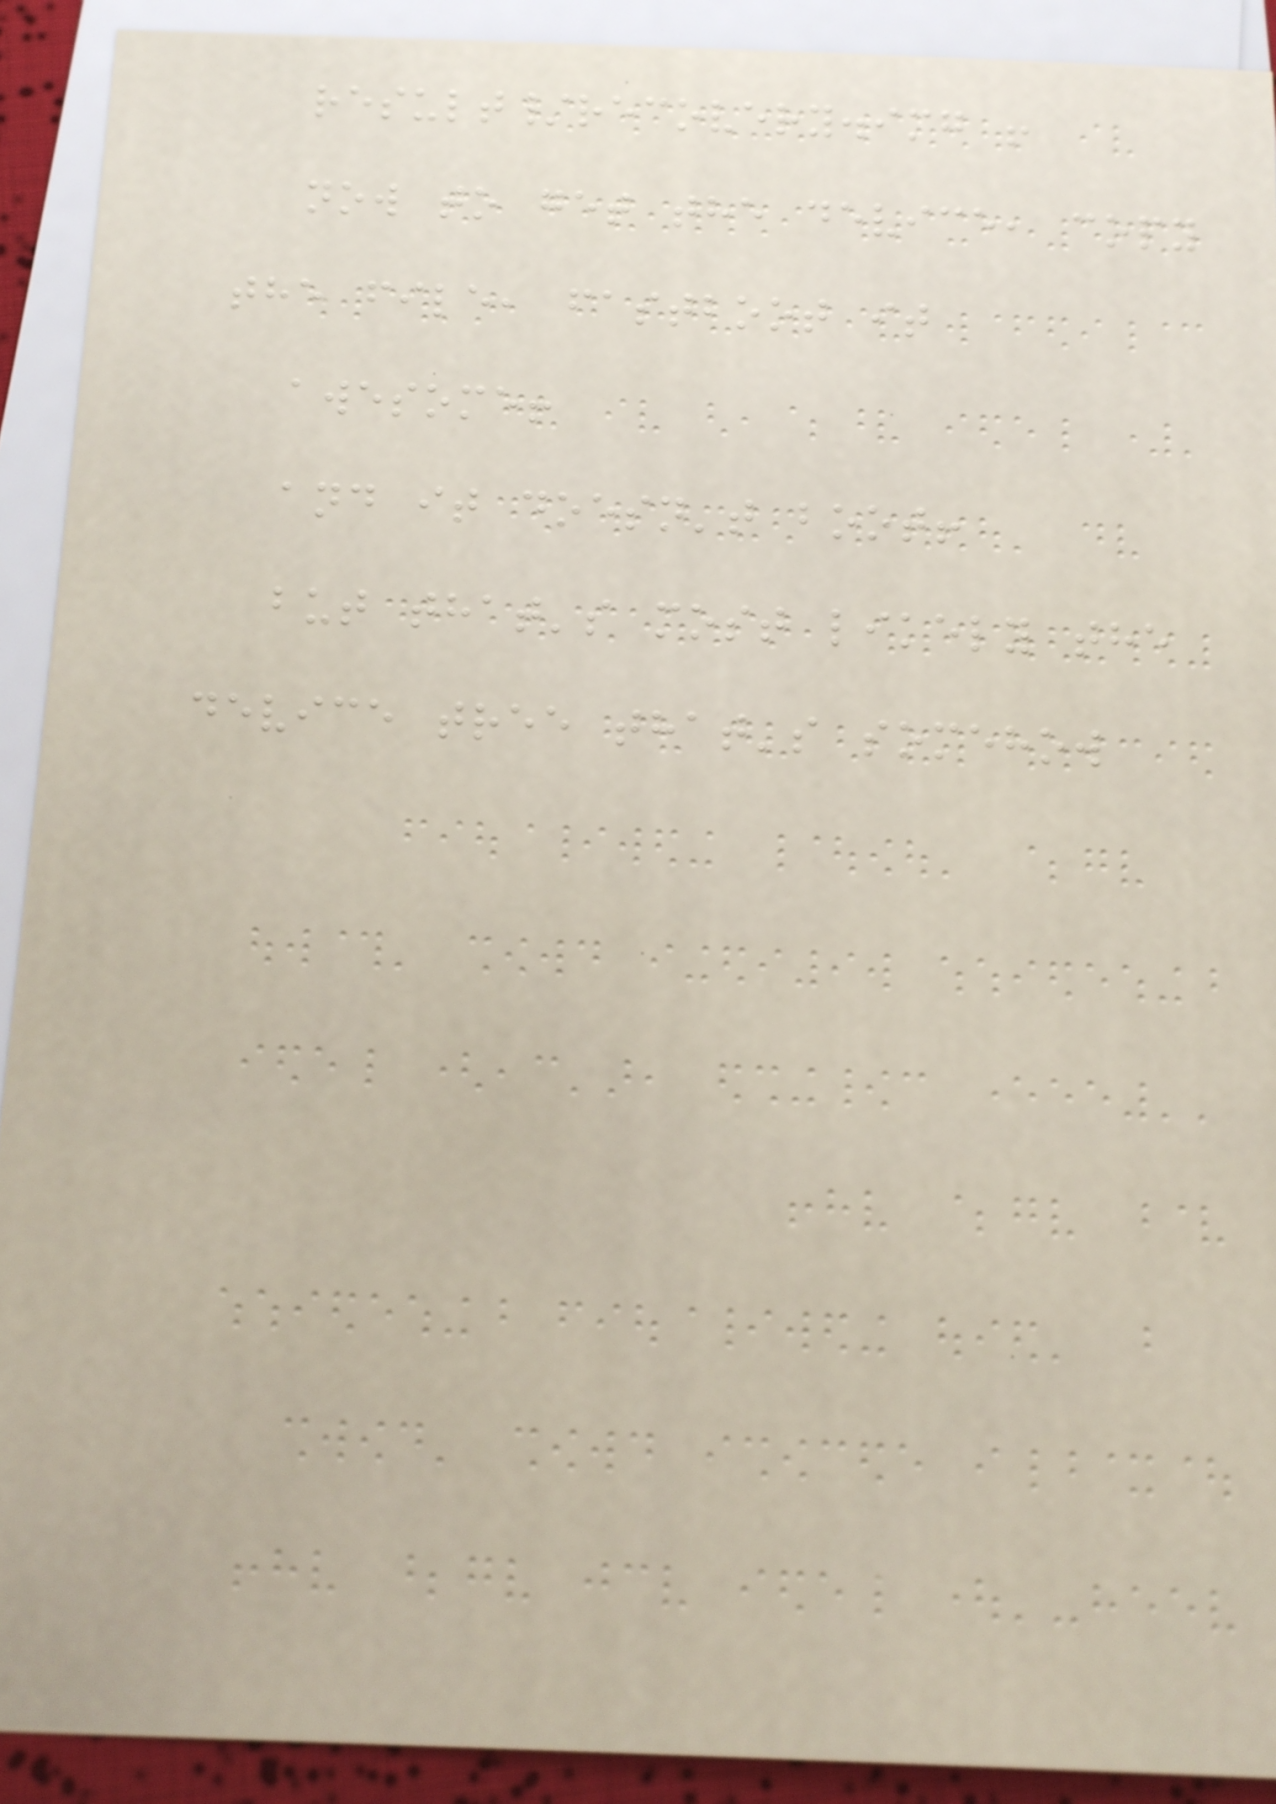result/recovery.img !
now to get the device, copy
the file, fastboot it
awesome!
and it doesn't boot!
but that's most likely the
device tree that's somehow
